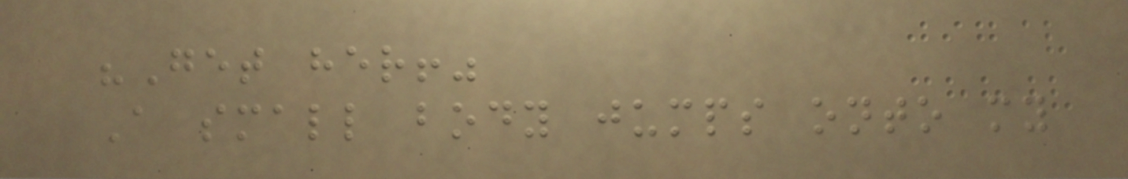"Get her!"
A small body jumps onto my
